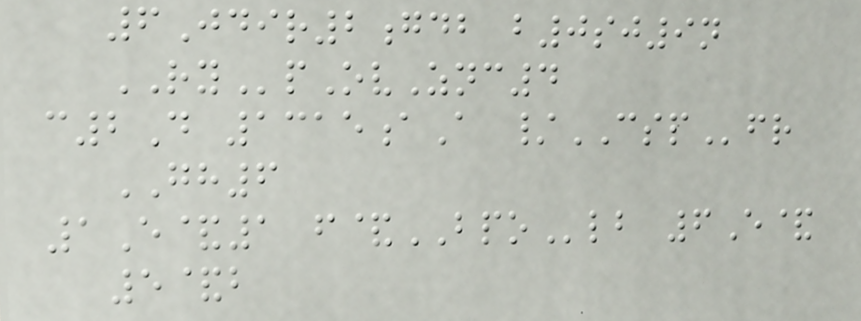6Jdir2gdb b0sj9n
RYpOvZnc4
c2D 1315aA /CSPfr
GH6
1E&1 f&BPOlb 6E&
5&b
